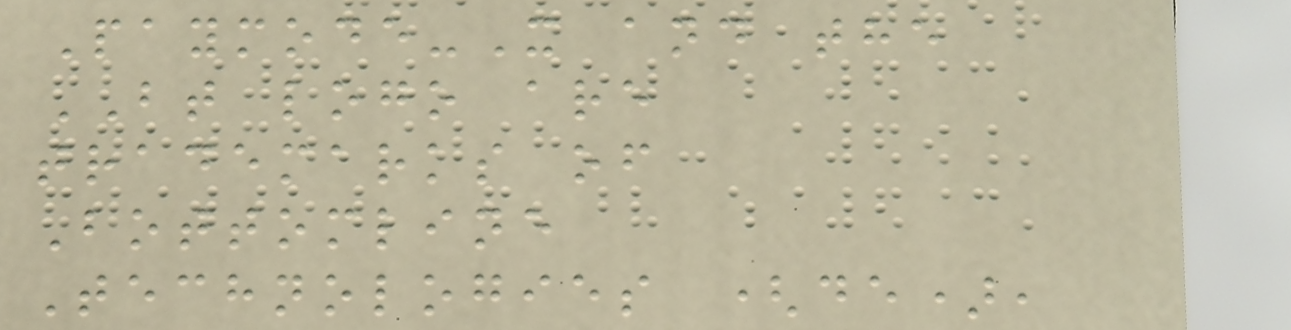Paymode-X and the
BT logo are
trademarks of
Bottomline
Technologies (de),
